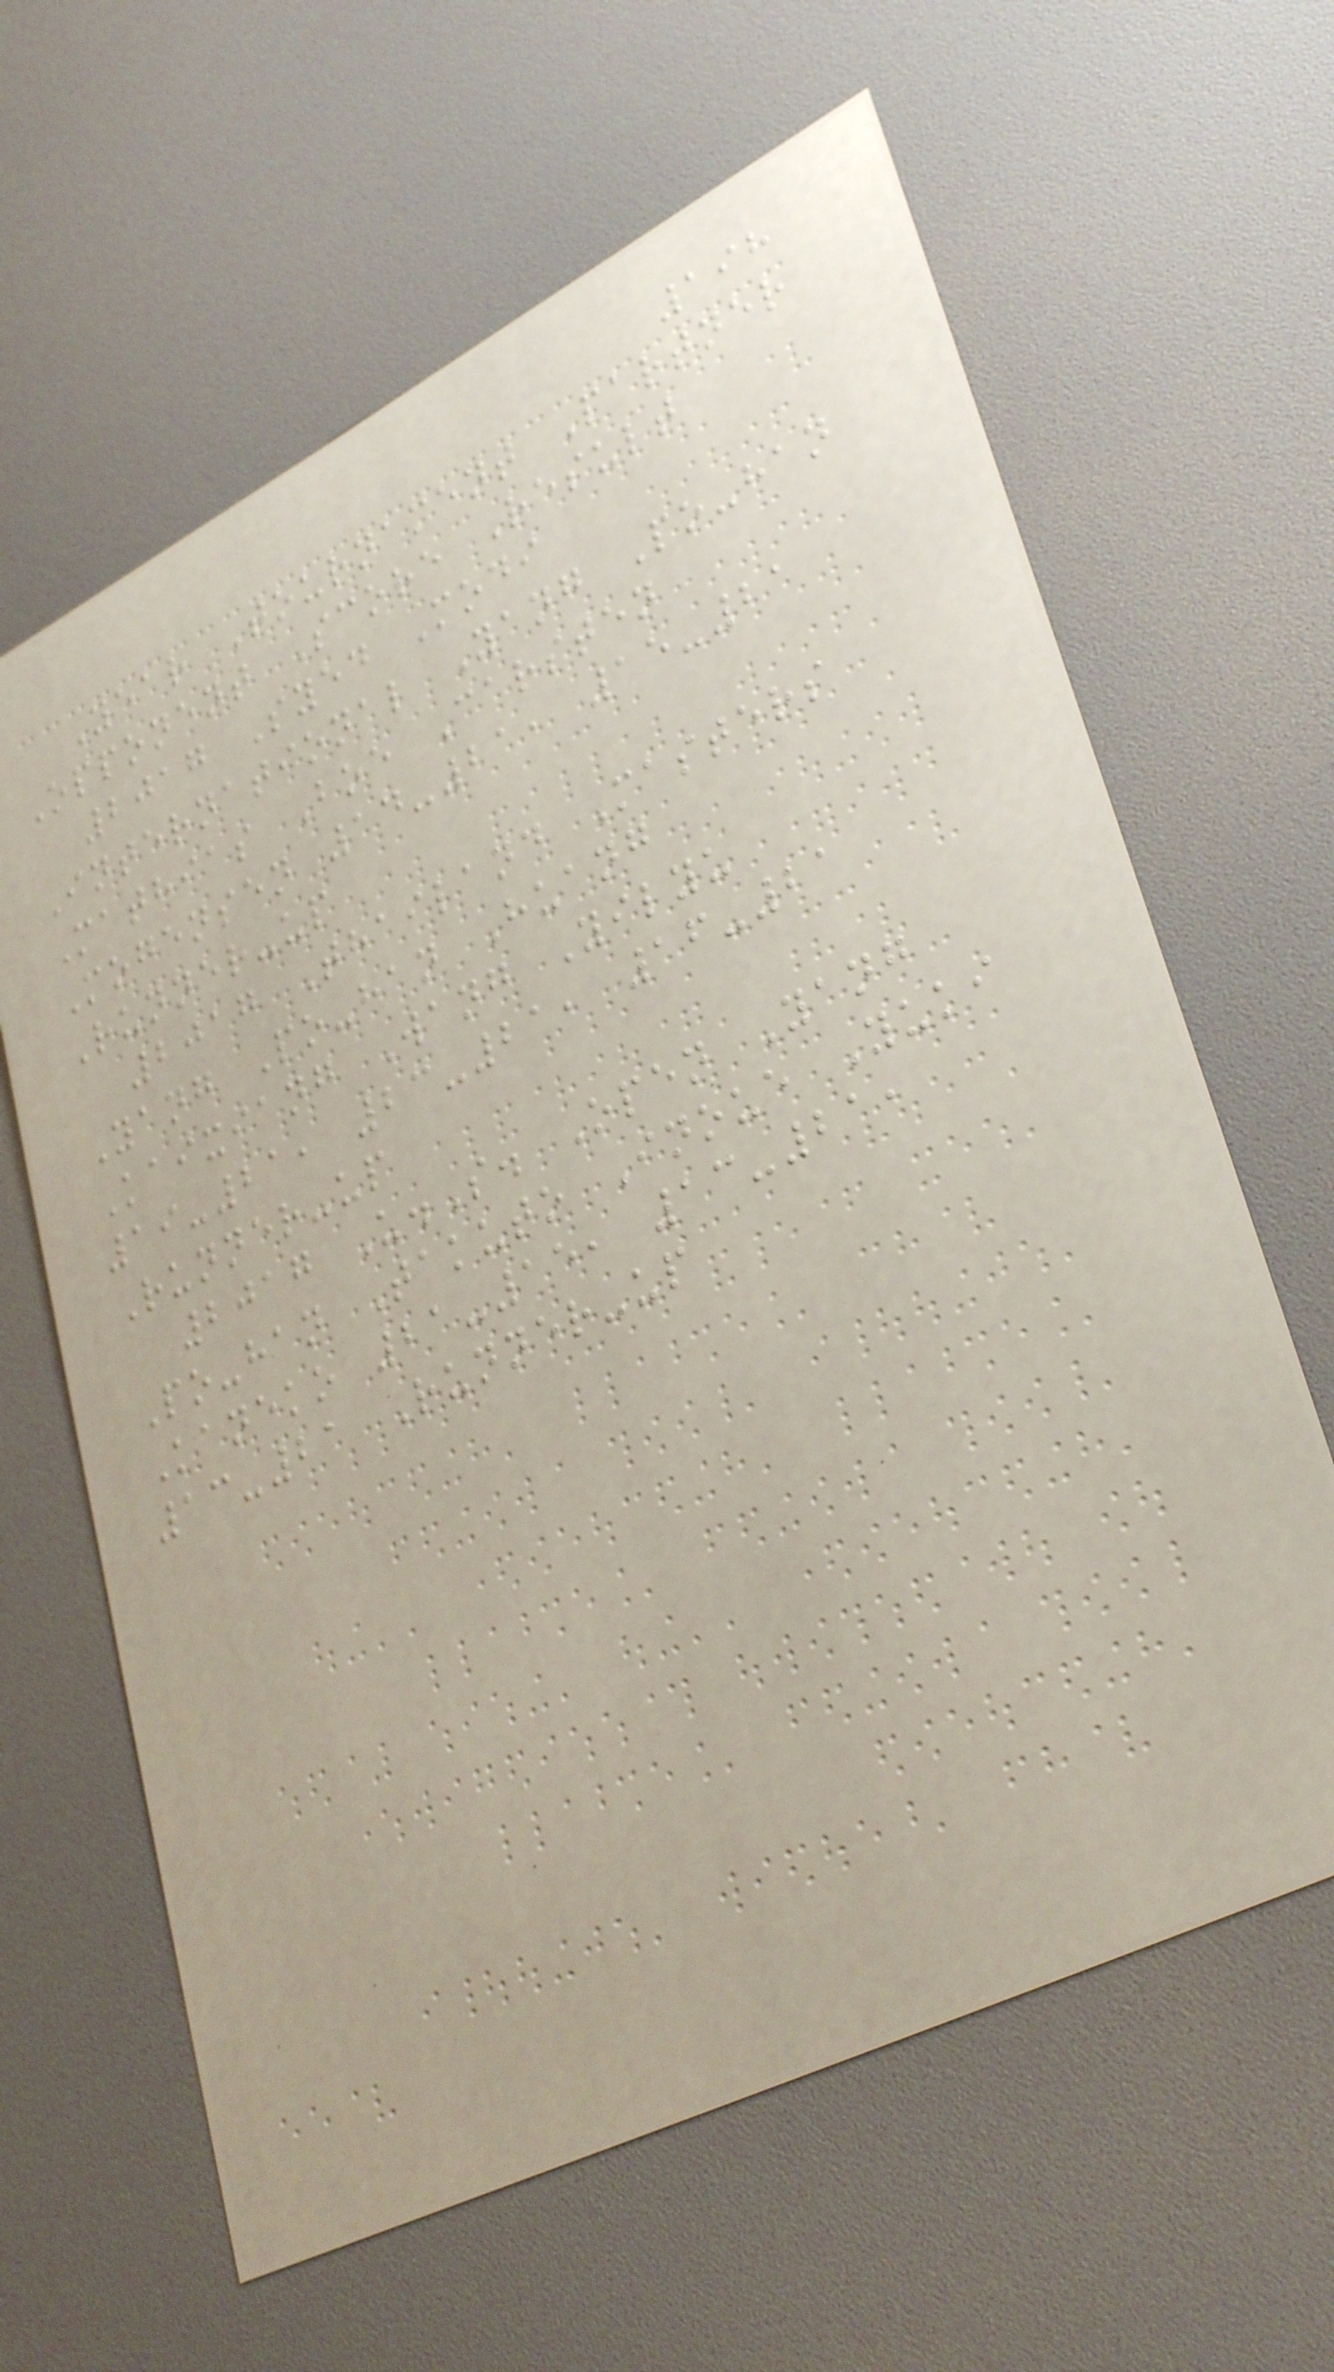198
Year Tournament Partner
Opponent Score Result
2017 Syed Modi
International Yang Po-han
Mathias Boe Carsten
Mogensen 14-21, 15-21
Runner-up
2017 Thailand Masters
Yang Po-han Huang
Kaixiang Wang Yilyu
19-21, 23-21, 16-21
Runner-up
2017 U.S. Open Yang
Po-han Takuto Inoue Yuki
Kaneko 21-15, 13-21,
13-21 Runner-up
